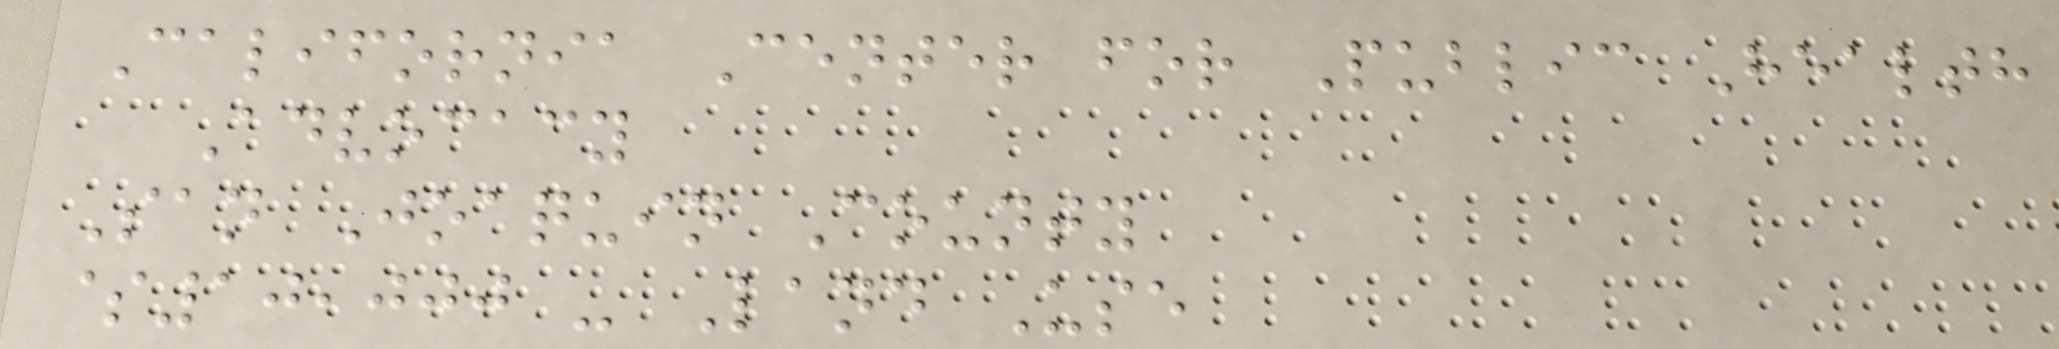California Center for Public Health
Advocacy
San Joaquin County
$10,000 - Land Use
